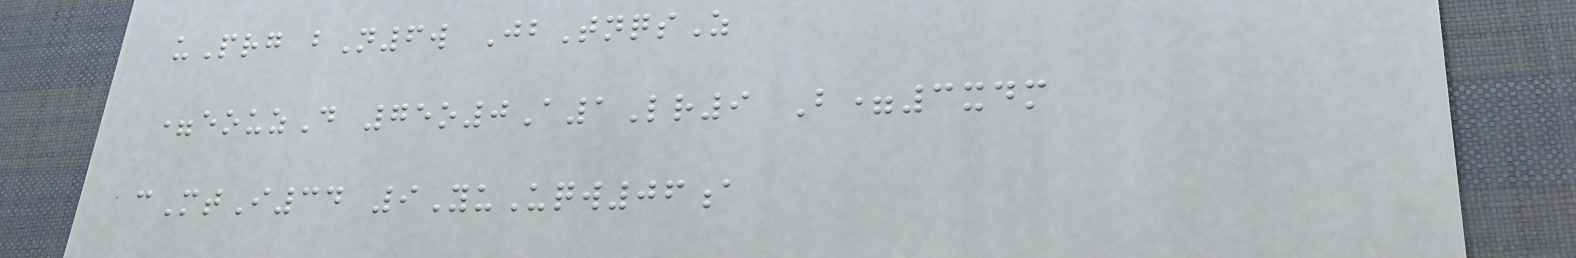uPrg bN6w JbTnqsZ
=eouzD 75o0A1Lr9 B=3xdm
cMtI34 9YuUqw06a
